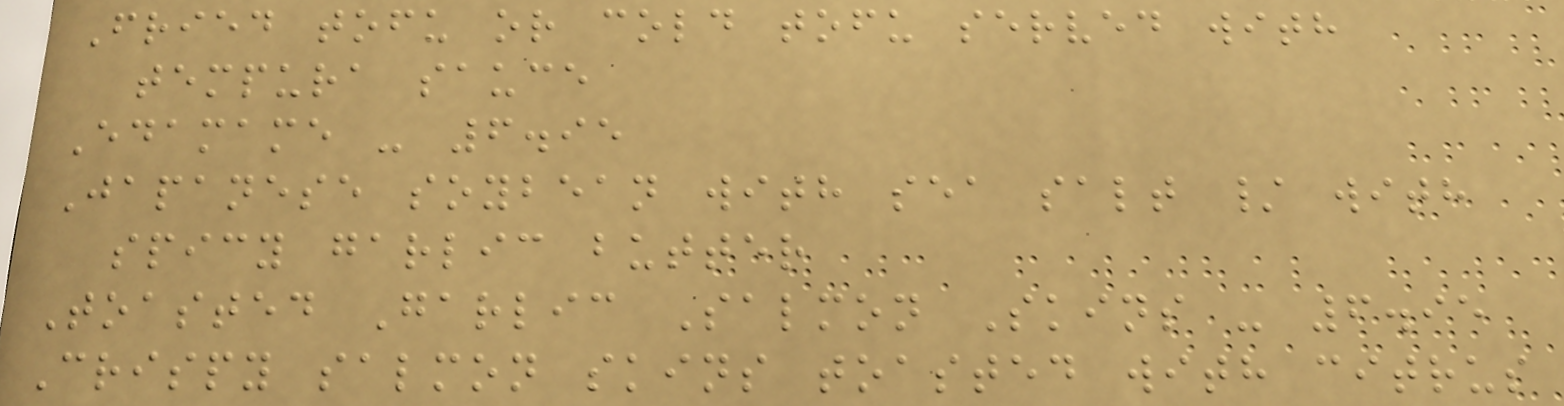Fried tofu or cold tofu served with
tempura sauce
Edamame - 6.95
Japanese soybean with sea salt / with
spicy garlic butter
Toasted Garlic Salmon Skins - 6.95
Crispy salmon skins toasted with citrus
